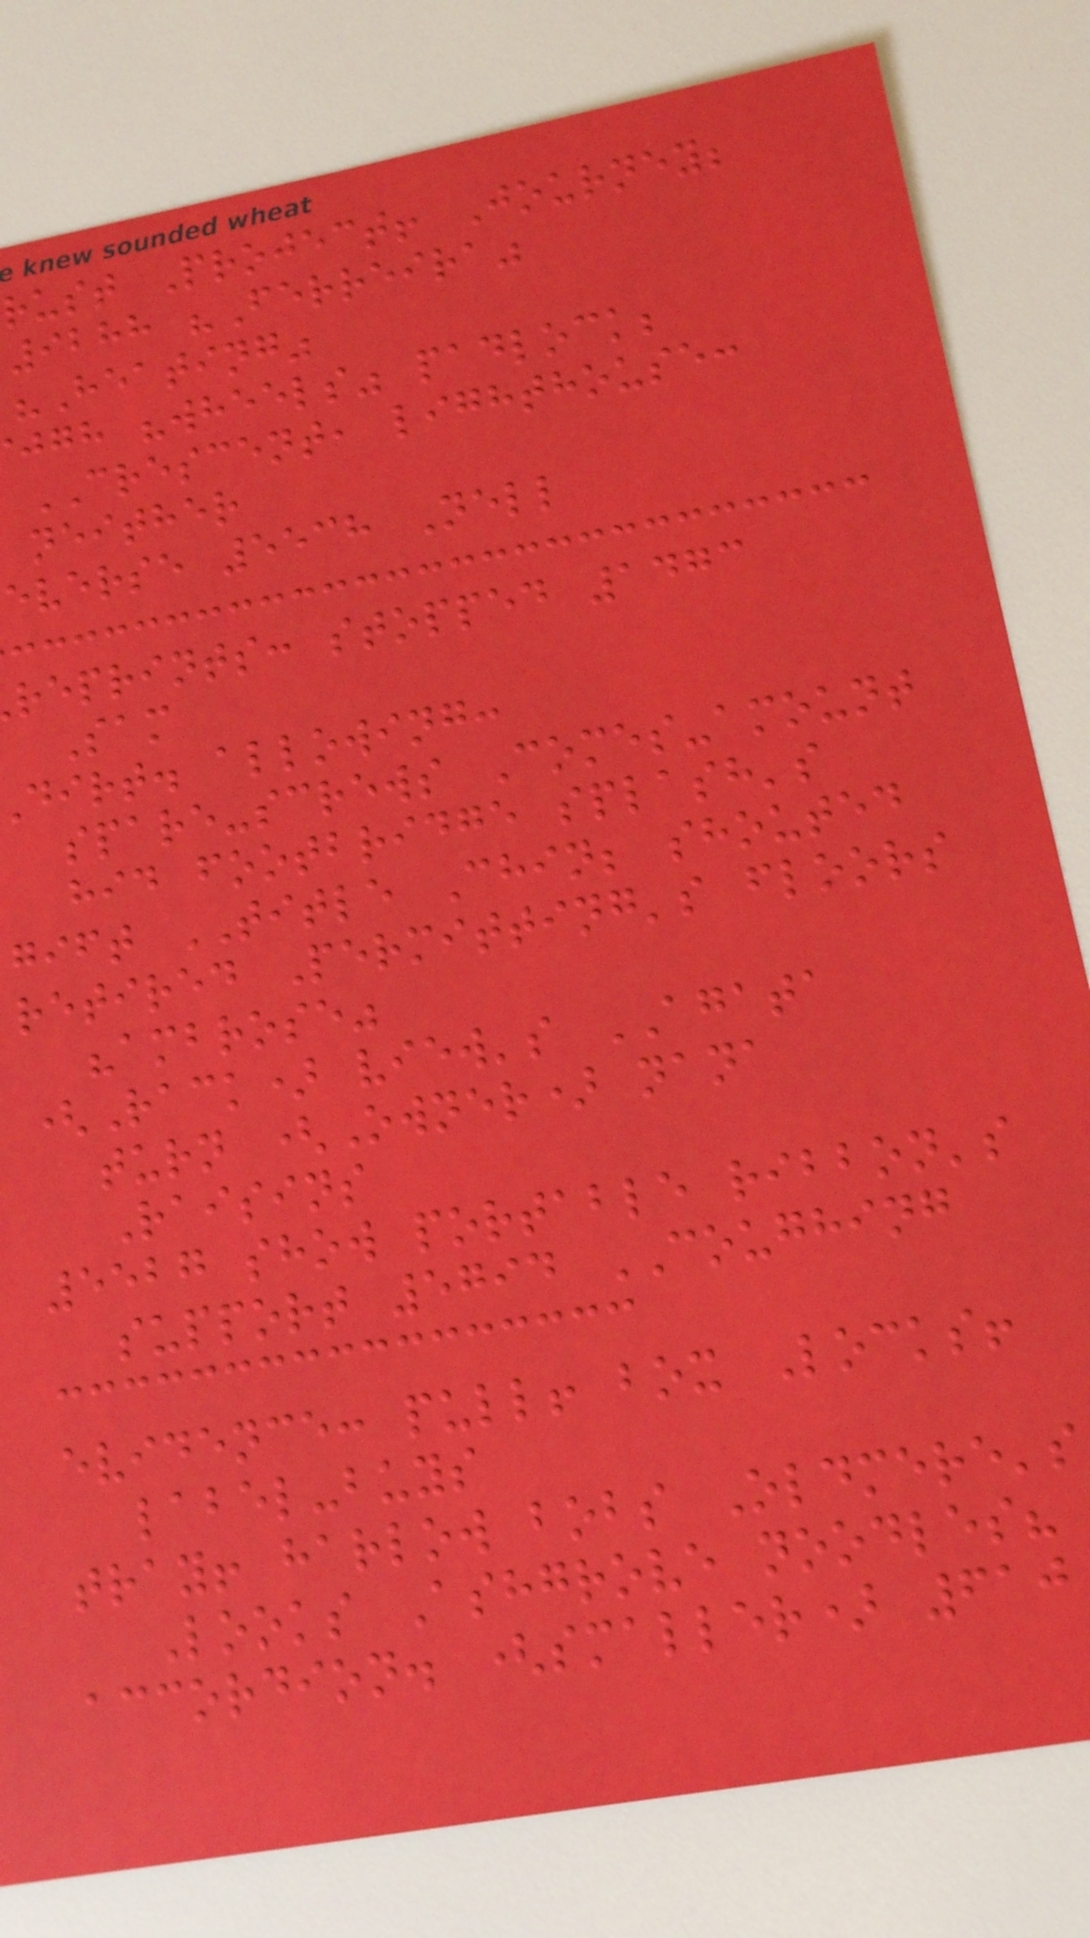rust Project! Journey;
9288 "Ferreira"
"Heating"
jgh "wheels" padlock;
CRESCENT, lighthouse:
neither
everse 5538 Nell
reprints: stopped 1473
Sam
dirt. allowing:
spare-screws Comes-amount
hid footbridge splash's
gift TITLE Chin; shouted
retired Permitting's floors
"ambrose"
(Rack) view's AGATA
turn (Owner) nana
Raisins
5527 show portable ribbon's
support 5794 COUGHING
evidence: pull! box Locks!
label-buys
tray! harlow bobs Oldmere's
Looks Ashgrove noodles?
accordion. (smaller) 610
